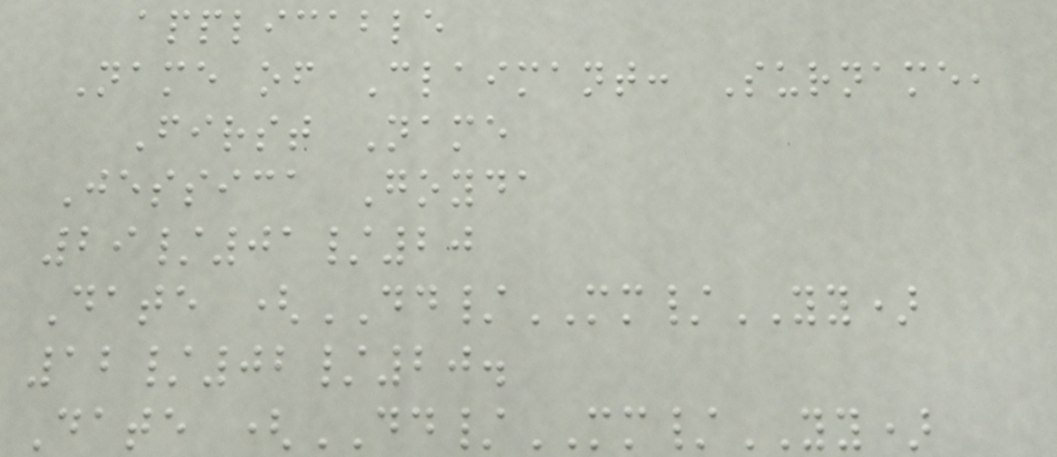applicable
Name of Claimant: Surname,
First Name
Jessica Goyda
29/01/20
Date (DD/MM/YY)
12/02/20.
Date (DD/MM/YY)
